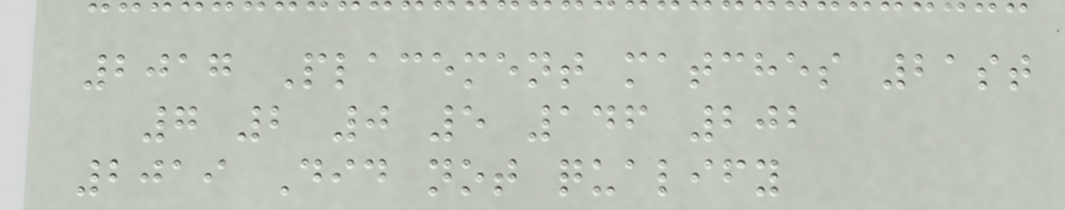2017 Placement matches 21st
7 2 0 5 146 202
2019 Did not qualify
